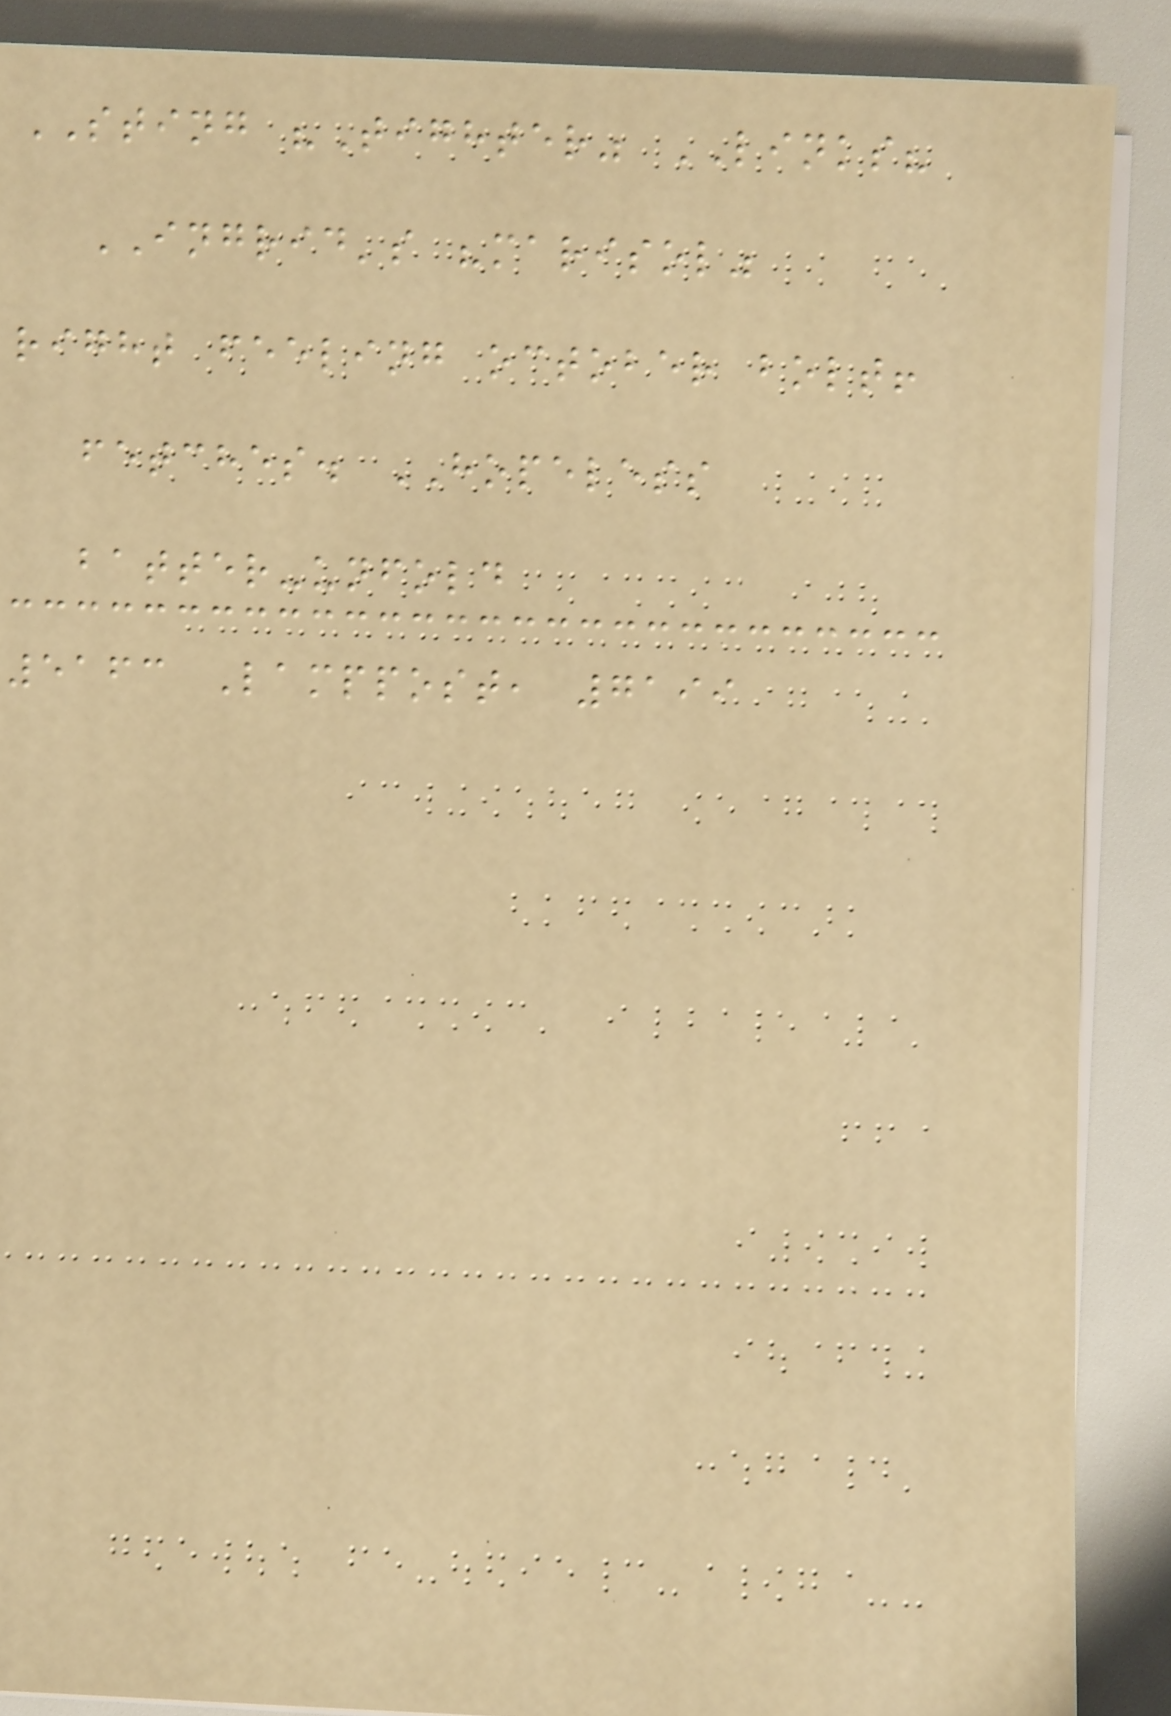STING "Tighter" LINKS?
INGRID's "marisol"
right feeling october bolt!
fetches. HOPELESS
batter-unfold
5163 Lamppost, 7199
